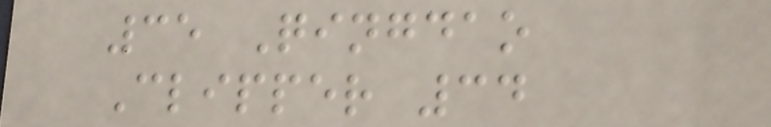35 Qingdao
Clipper 34
